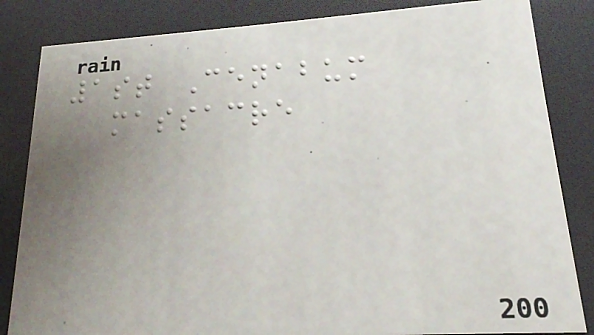1st Cenabum
massacre
